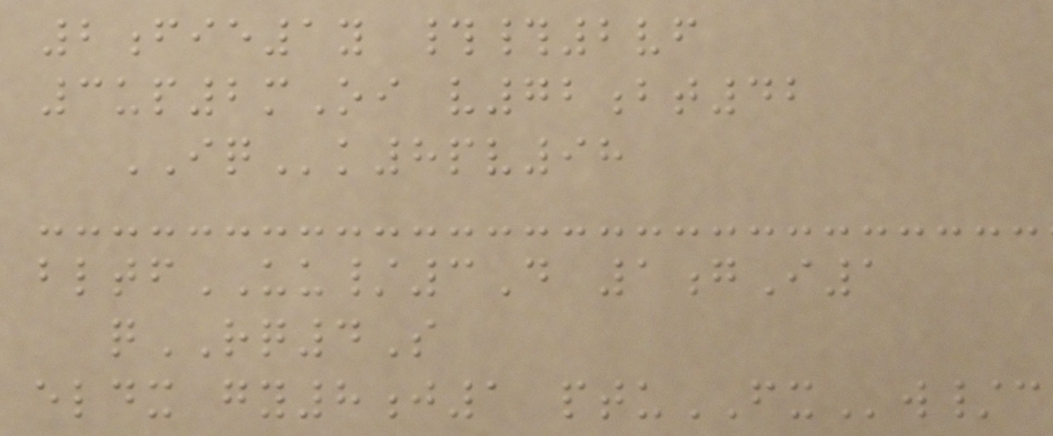2fie1y ##2vf
3up2mOi v72bt42
IQk8pv98
bltfUU/3D 1gI1
qRQ4S
eldx gy8j1 ptuFXw/c
